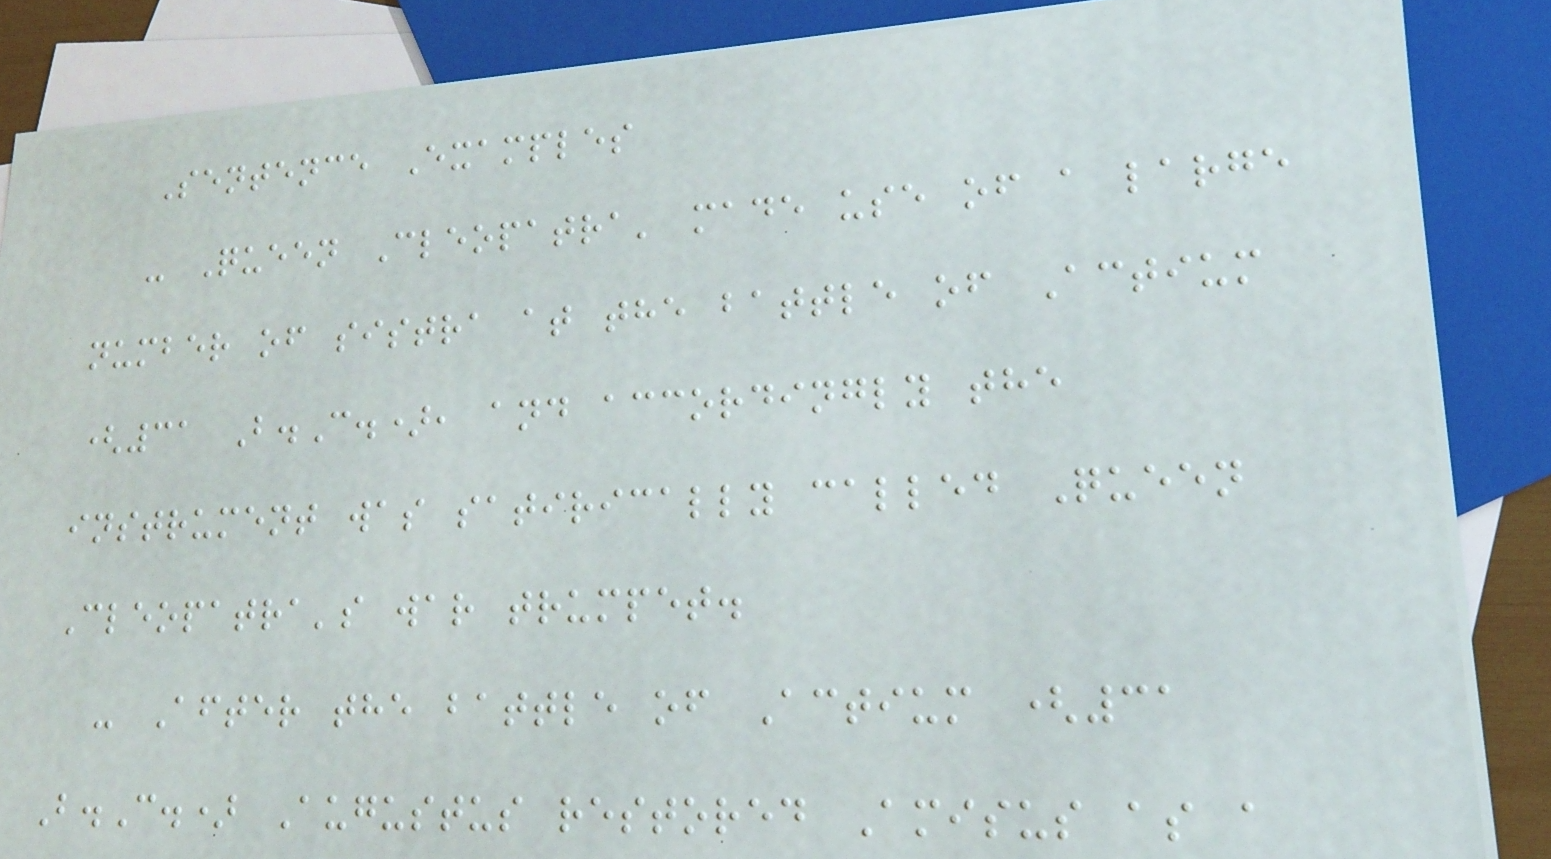Sentence Examples
- Queen Cleopatra' made use of a large
number of sistra at the battle of Actium
(31 B.C.), and accordingly the
instrument was satirically called Queen
Cleopatra's war trumpet.
- After the battle of Actium (31
B.C.) Augustus restored Amisus as a
